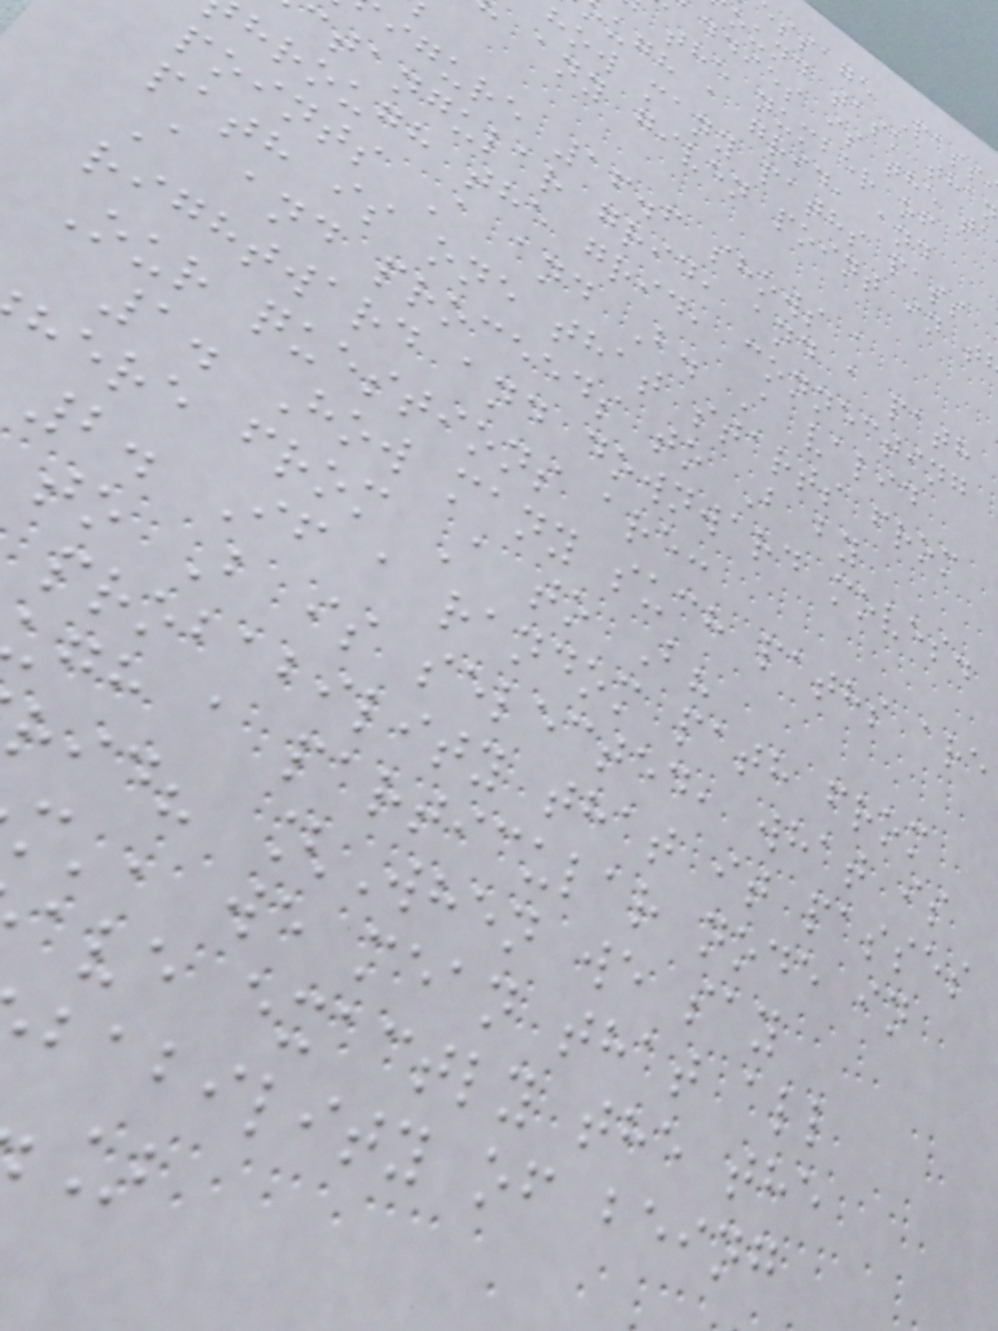ssage Pass
ound task tha
ddies is the ta
the number of
ugh a grid, and
how many paths pass
any given point in t
igure 16.6 shows a
ctangular grid, and a path
hrough the grid, connecting
points A and B. A valid
path is one that starts from
A and proceeds to B by
rightward and downward moves.
Our questions are:
1. How many such paths are
here from A to B?
2. If a random path from
to B is selected, what is
probability that it passes
gh a particular node in
rid? [When we say
m', we mean that all
ave exactly the the
bability of being
